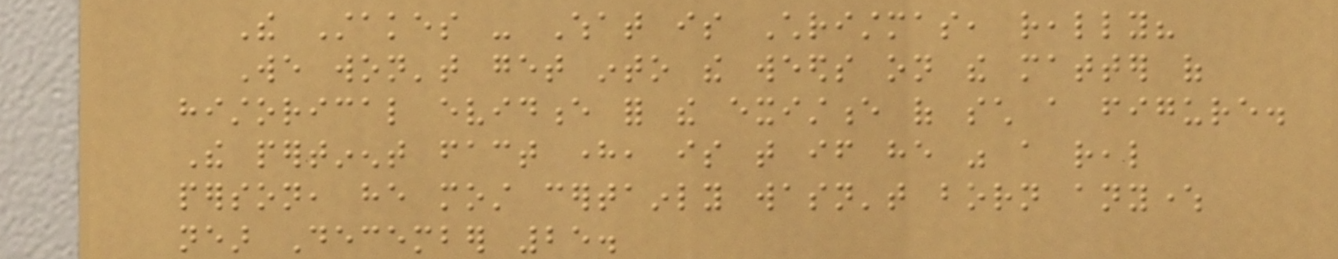The Stakes - What is Christmas, really?
We won't get into the weeds on the matter of
historical evidence for the existence of such a figure.
The pertinent fact here, is that if he was a real
person, he most certainly wasn't born anywhere
near December 25.
